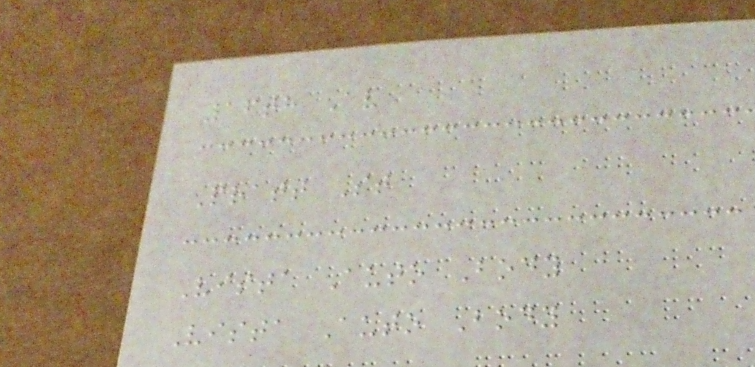16th Av
Pratt St
Vista Auto Body
Vista Auto Body
